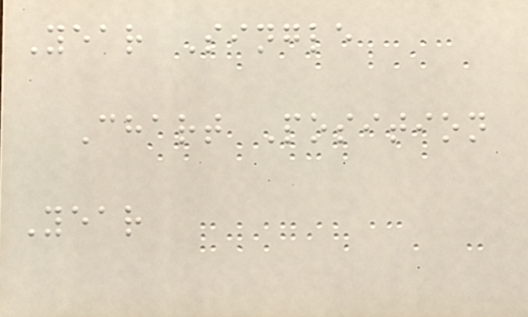Year Single
Chart Position
Year
